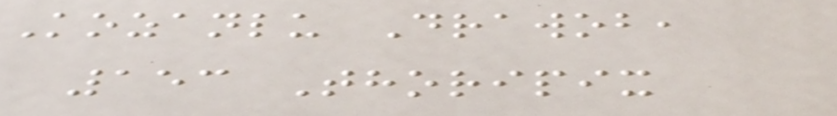Kozanlu Drawob,
153 Thoripix
